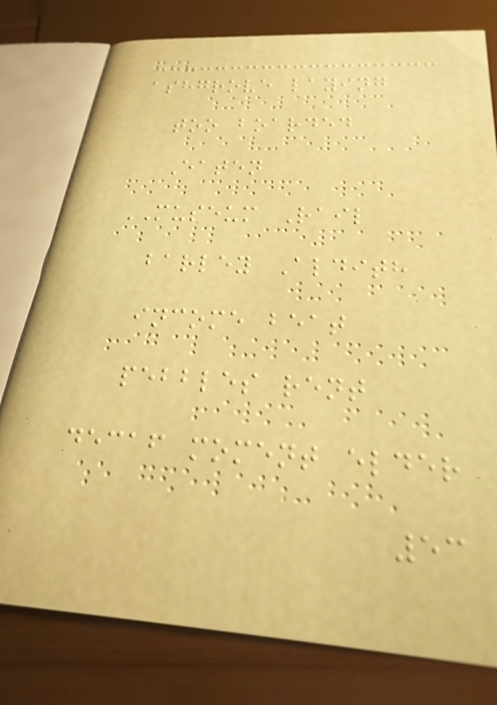ashgrove laying
too boarded
Eaten
MUSEUM Rail
barley Aldith
income beat
pebbles rent
decaf moment elder
53
